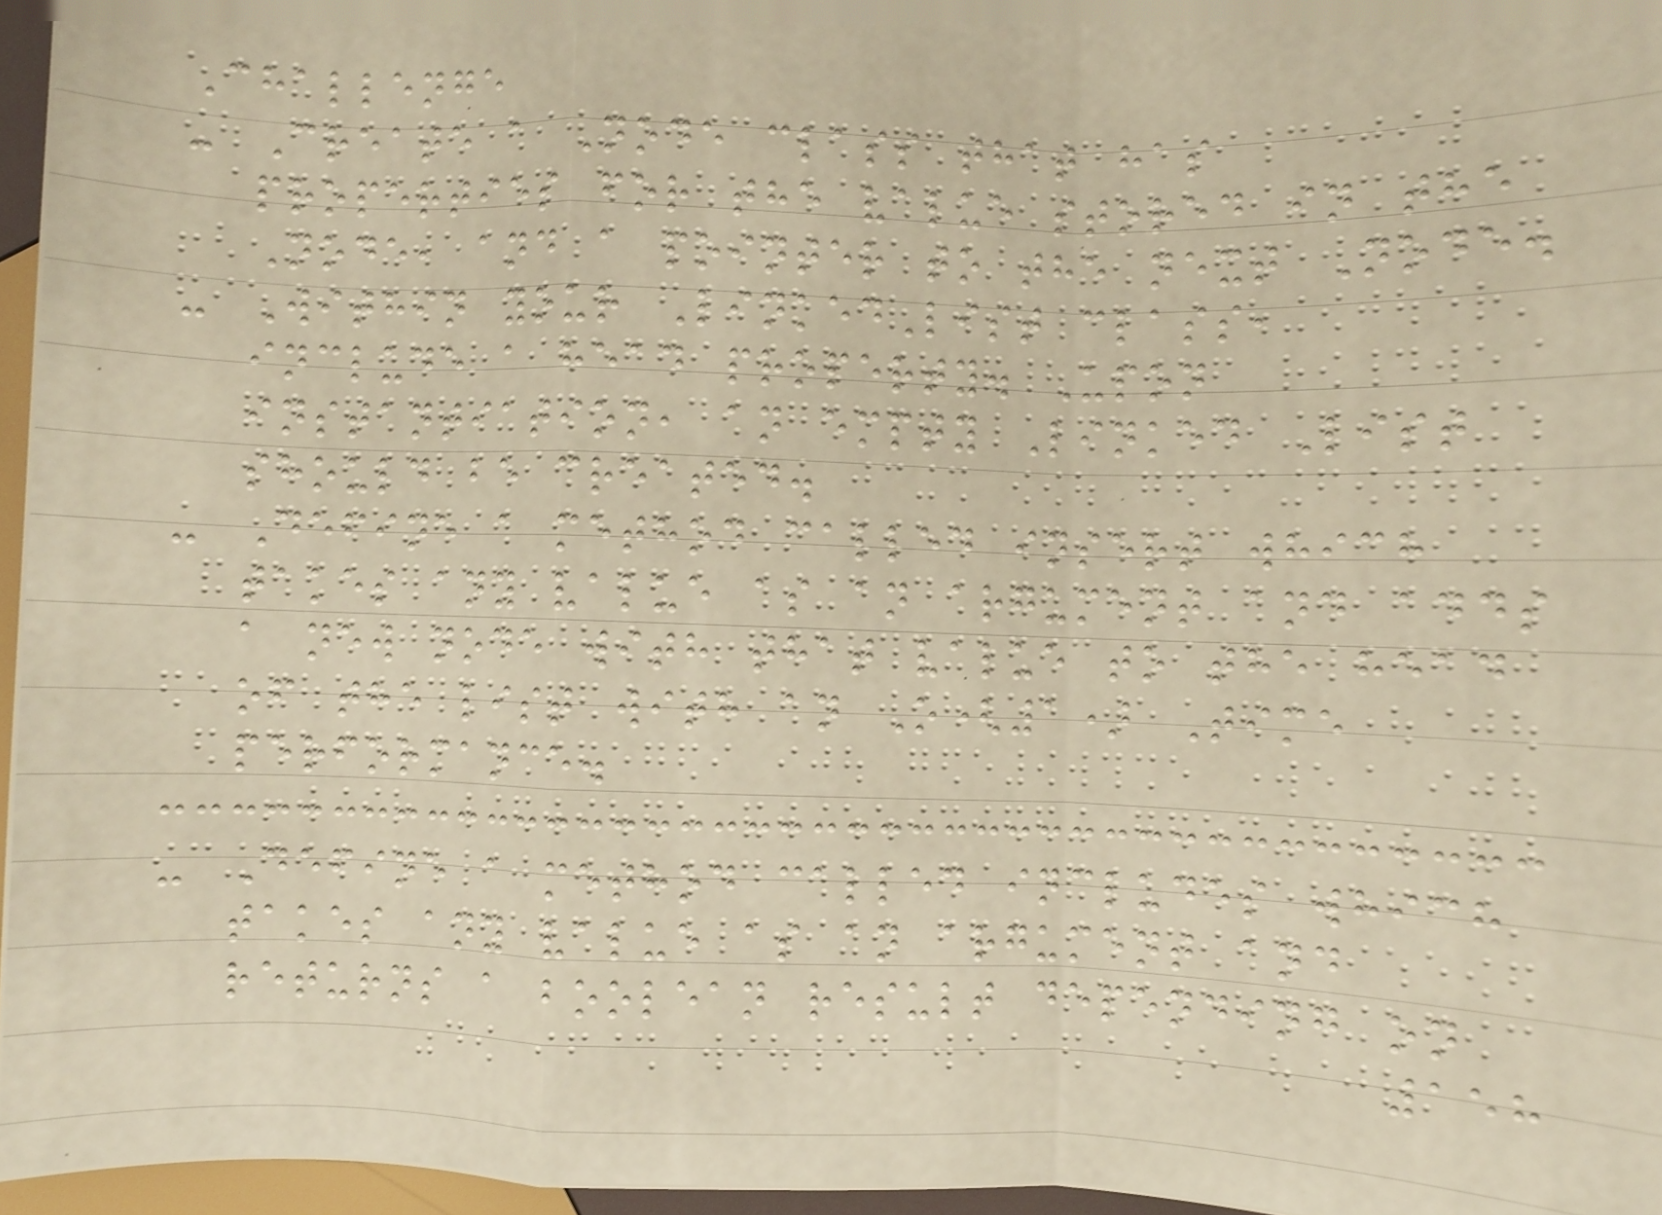Challenge
- Create a Node class that has
properties for the value stored in the
Node, and a pointer to the next Node.
- Within your LinkedList class,
include a head property. Upon
instantiation, an empty Linked List
should be created.
- Define a method called insert which
takes any value as an argument and adds
a new node with that value to the head
of the list with an O(1) Time
performance.
- Define a method called includes which
takes any value as an argument and
returns a boolean result depending on
158
